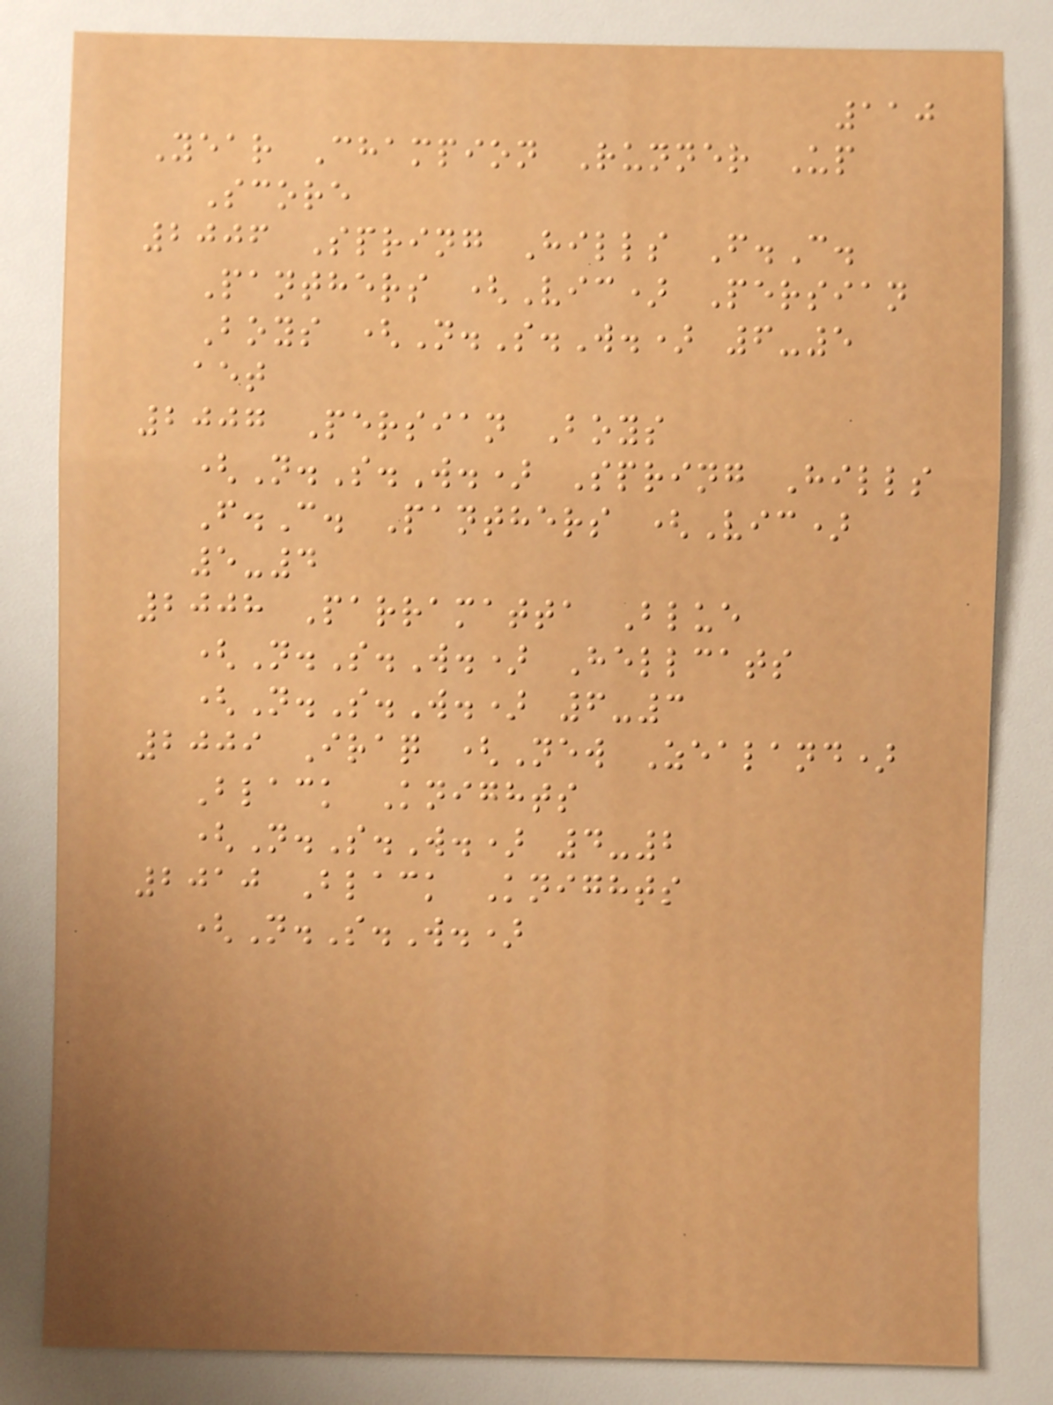110
Year Champion Runner Up
Score
2006 Spring Hills F.C.
Panthers (Vic) Persian
Boys (N.S.W.) 6-5
aet
2007 Persian Boys
(N.S.W.) Spring Hills
F.C. Panthers (Vic)
5-4
2008 Parramatta Blue
(N.S.W.) Hellcats
(N.S.W.) 6-3
2009 Iraq (New Zealand)
Black Knights
(N.S.W.) 4-2
2010 Black Knights
(N.S.W.)
